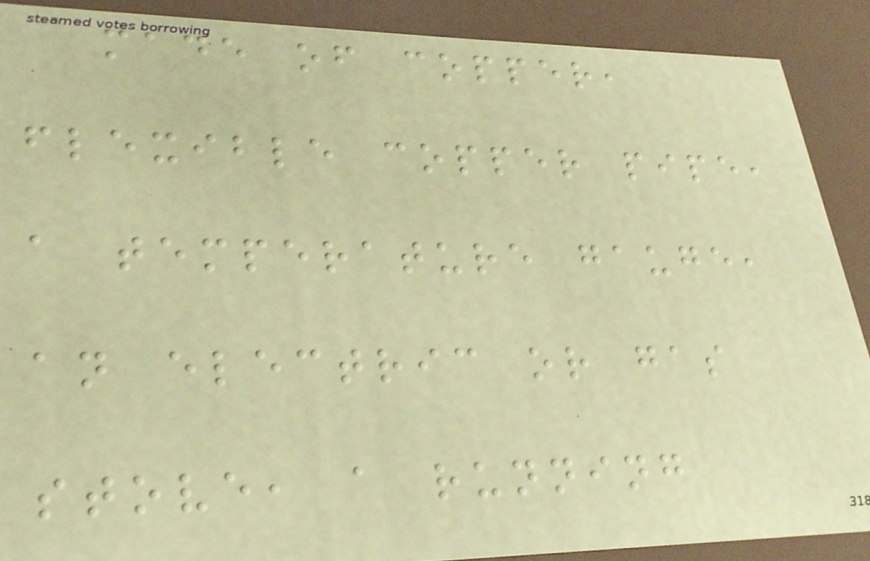made of copper,
flexible copper pipe,
a temperature gauge,
an electric or gas
stove, a running
